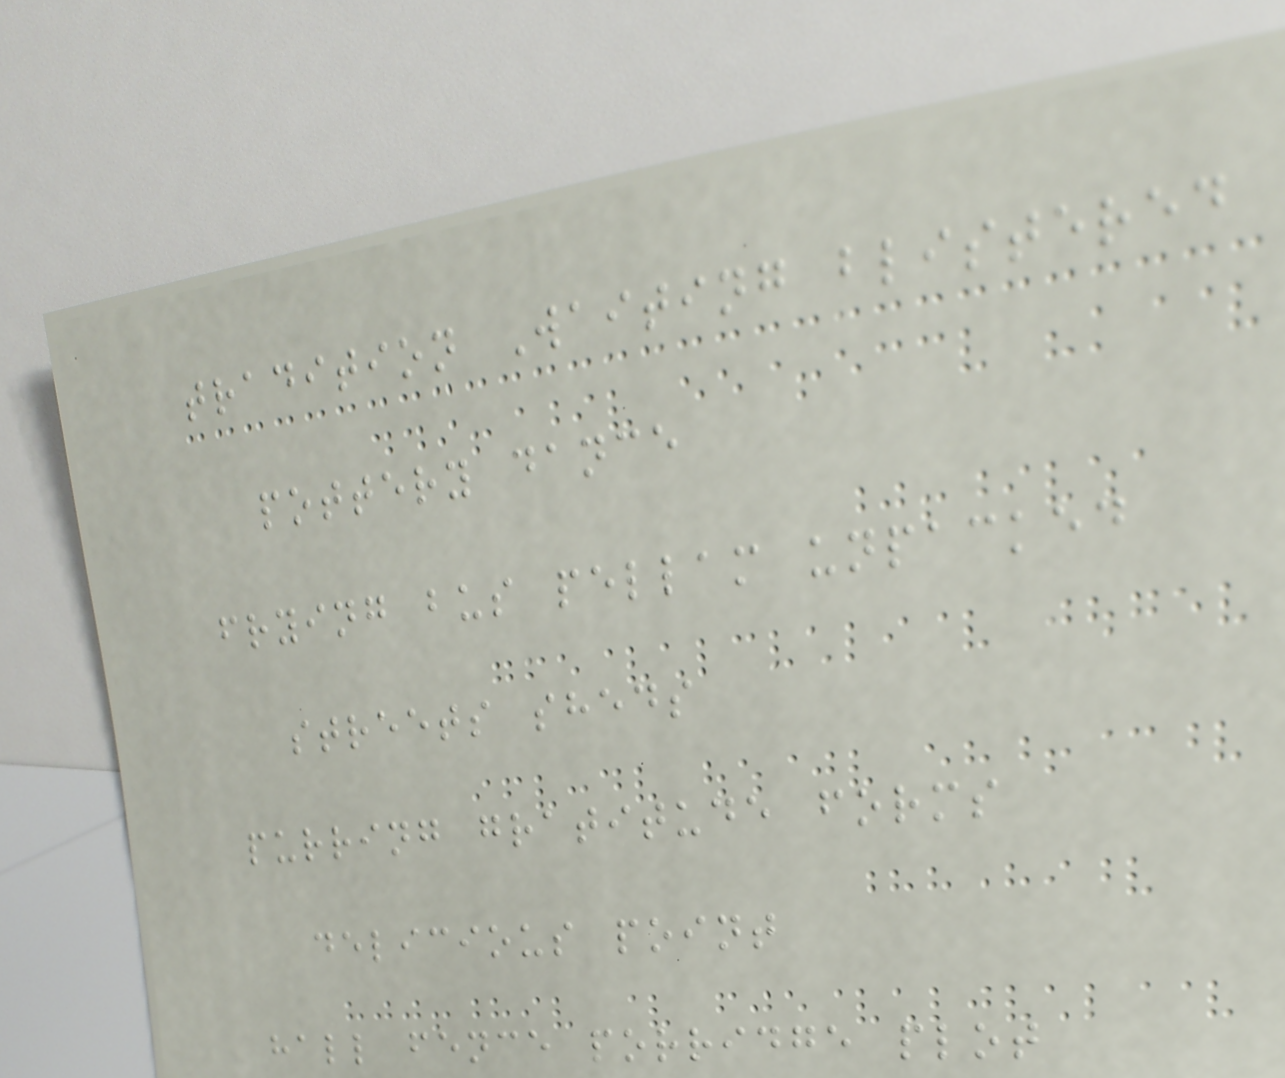tradition Waiting blistered
pottery dance
frying bus pellam unpacked
streets sheds
purring gratitude forms
delicious point
hall fence porridge plot
